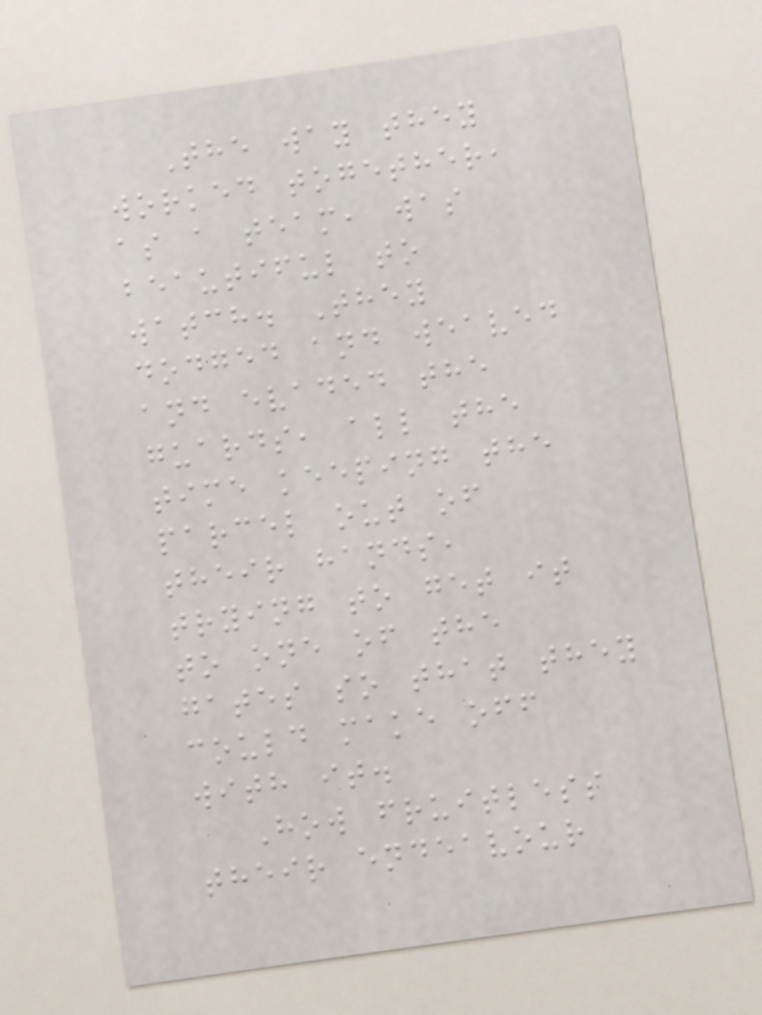The way they
worked together,
as a team, was
beautiful to
watch. They
dodged and weaved
and evaded the
guards, all the
time keeping the
parcel out of
their hands,
trying to get it
to one of the
gates so that they
could make off
with it.
How fruitless
their endeavour
